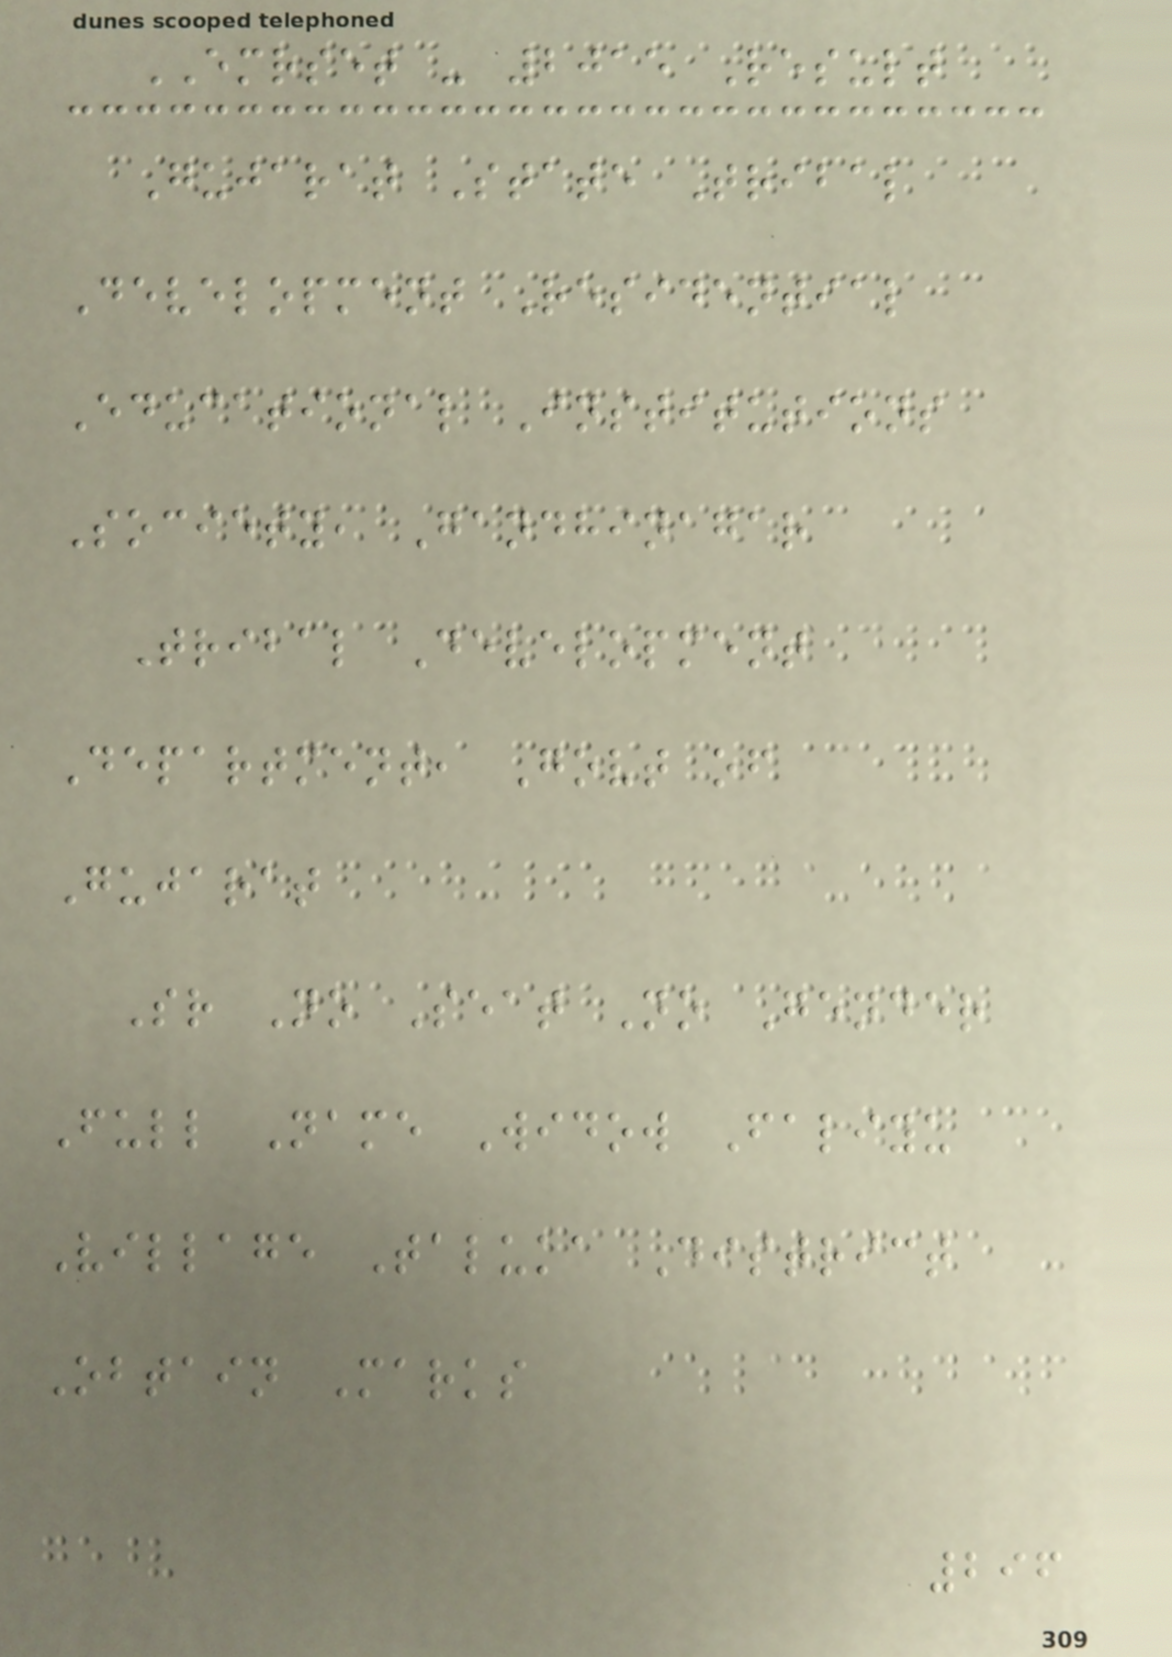EMRSET - 2015 Result
Gujarat State Tribal
Development Residential
Educational Institutions
Society, Gandhinagar
Tribal Development
Department, Govt of
Gujarat
Sr No Seat No Gender
Full Name Widow Faliyu
Village Taluka District
Obtain Marks
296
